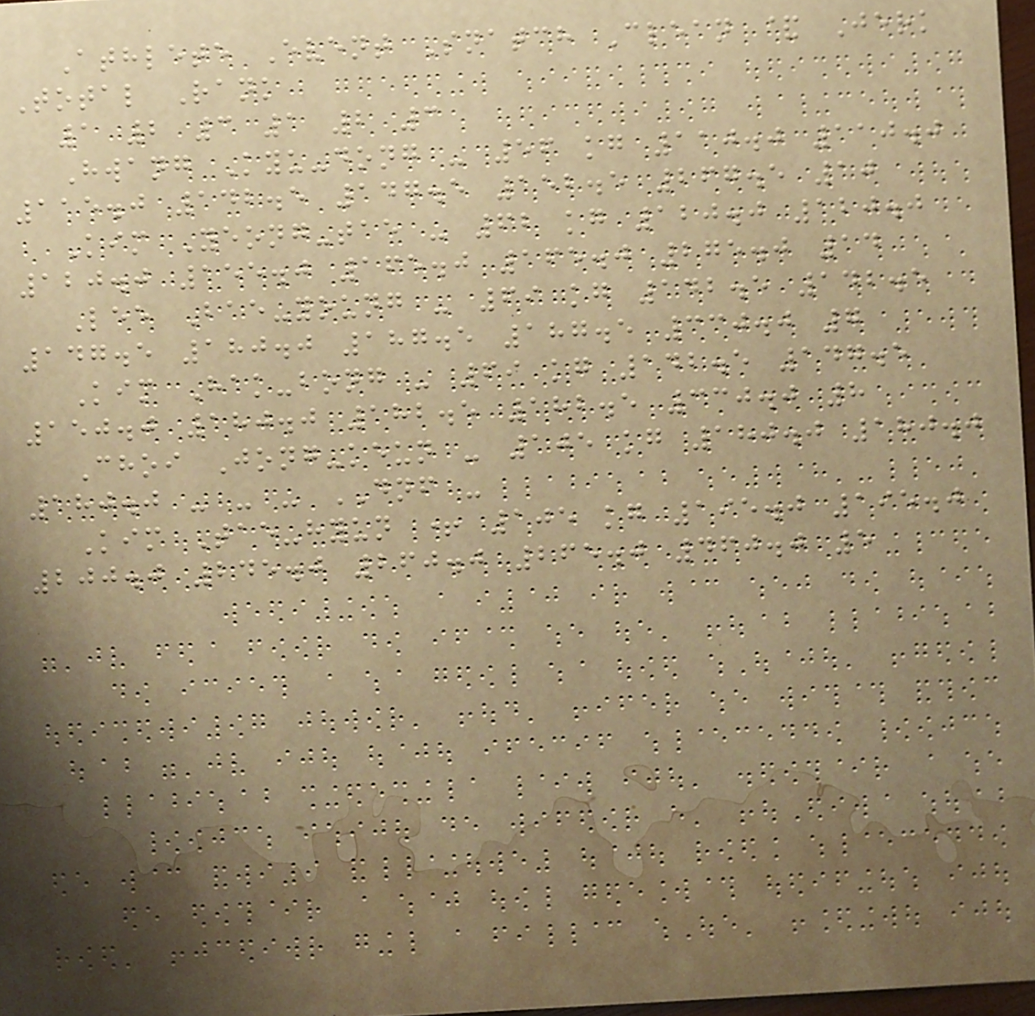Athlete Event Snatch Clean & Jerk
Total Rank
1 2 3 1 2 3
Hwang Kyu-dong - 56 kg 110.0 110.0
115.0 142.5 147.5 152.5 267.5 10
Kim Yeong-tae - 62 kg 120.0 120.0
120.0 155.0 165.0 165.0 275.0 14
Lee Bae-young - 69 kg 142.5 142.5
147.5 180.0 187.5 187.5 330.0 7
Kim Hak-bong - 69 kg 142.5 147.5
150.0 180.0 182.5 182.5 330.0 8
Choi Jong-keun - 105 kg 180.0 180.0
180.0 - - - DNF -
Kim Tae-hyun + 105 kg 195.0 195.0
200.0 245.0 260.0 265.0 460.0 5
